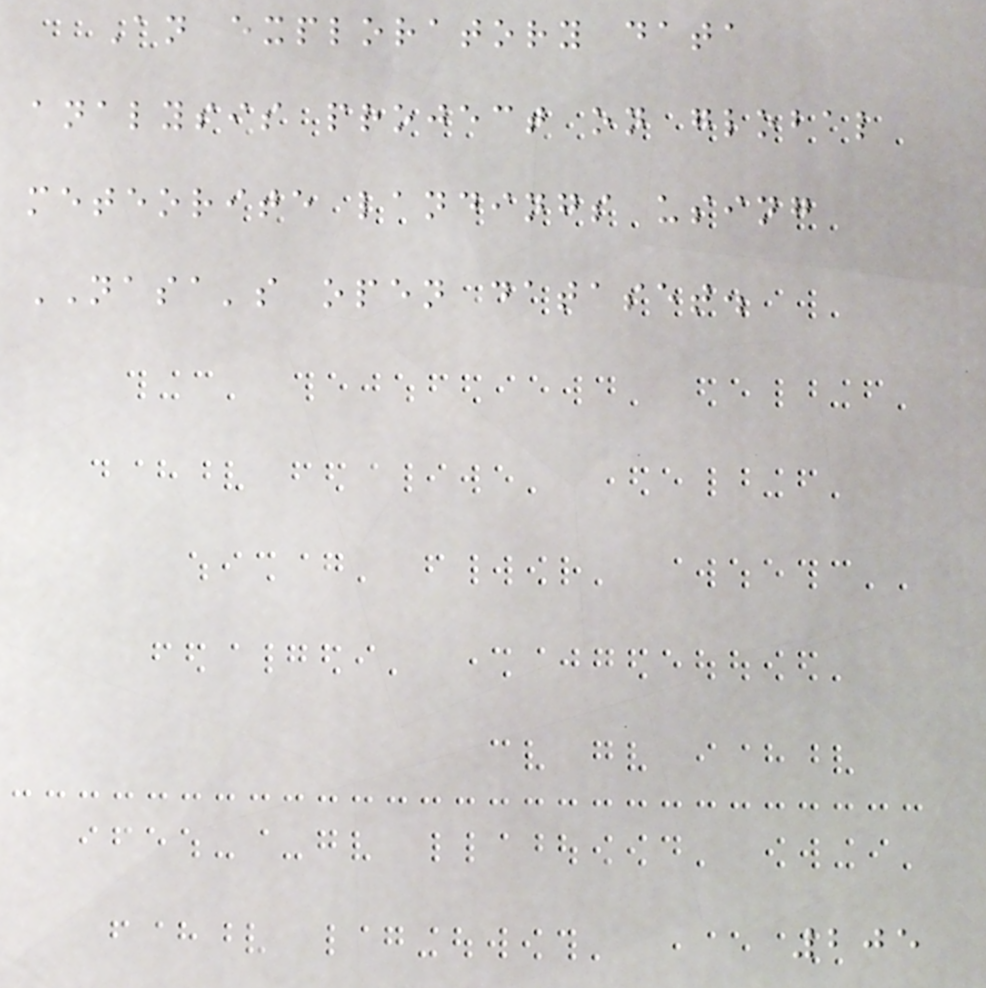An exploratory data
analysis project on global
meteorite landings using
NASA's open dataset.
205
